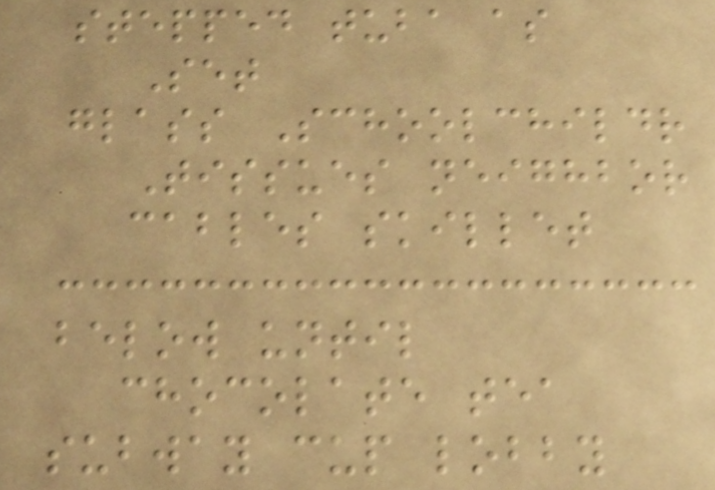stepped tuba as
Set
glass Schoolchildr
Tissues neighbor
cables skillet
below until
chocolate tea
subway cup lobby
